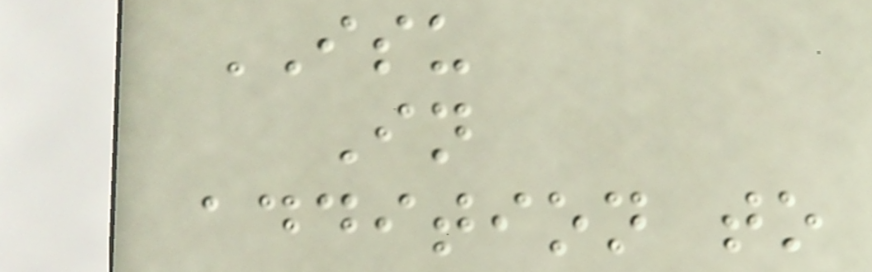ISU
In
addition to
